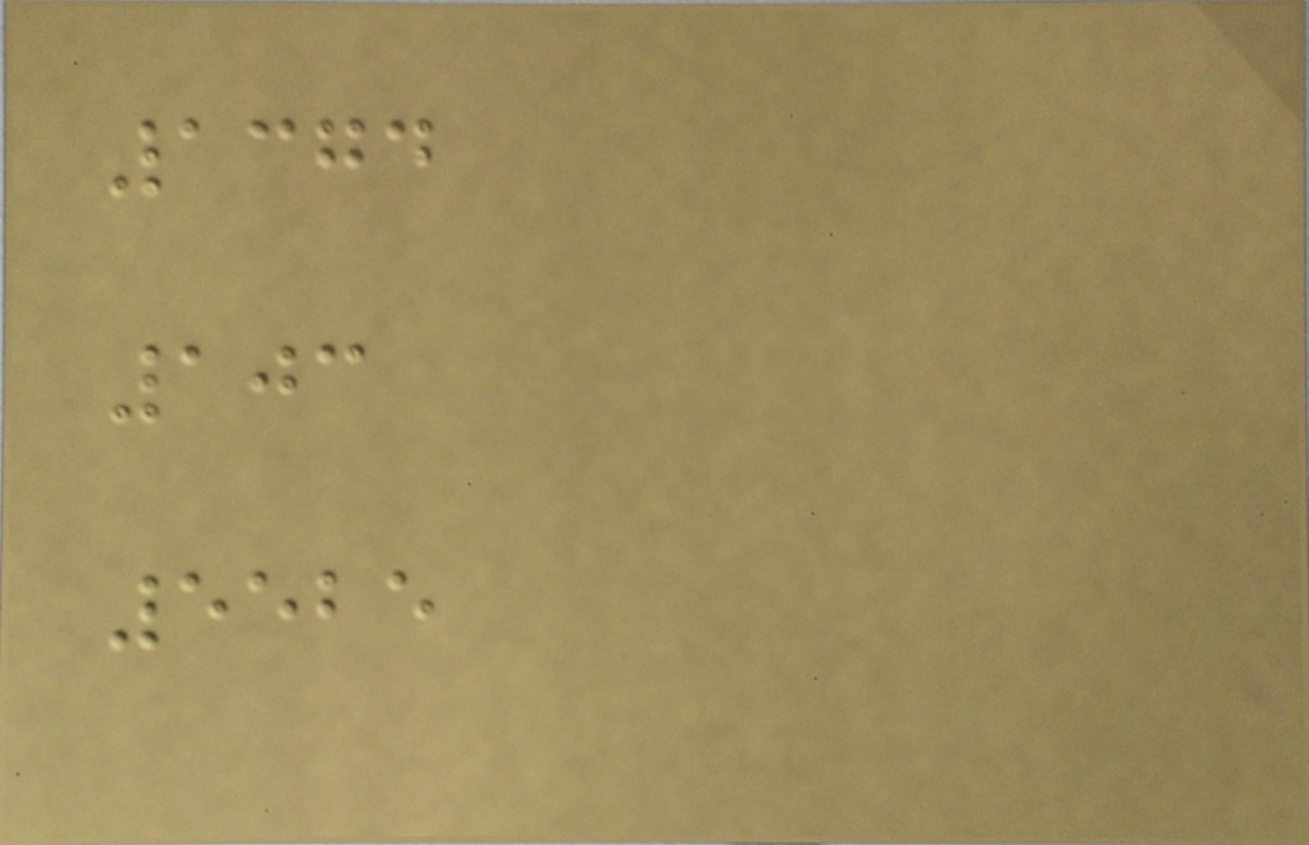1374
103
5525
